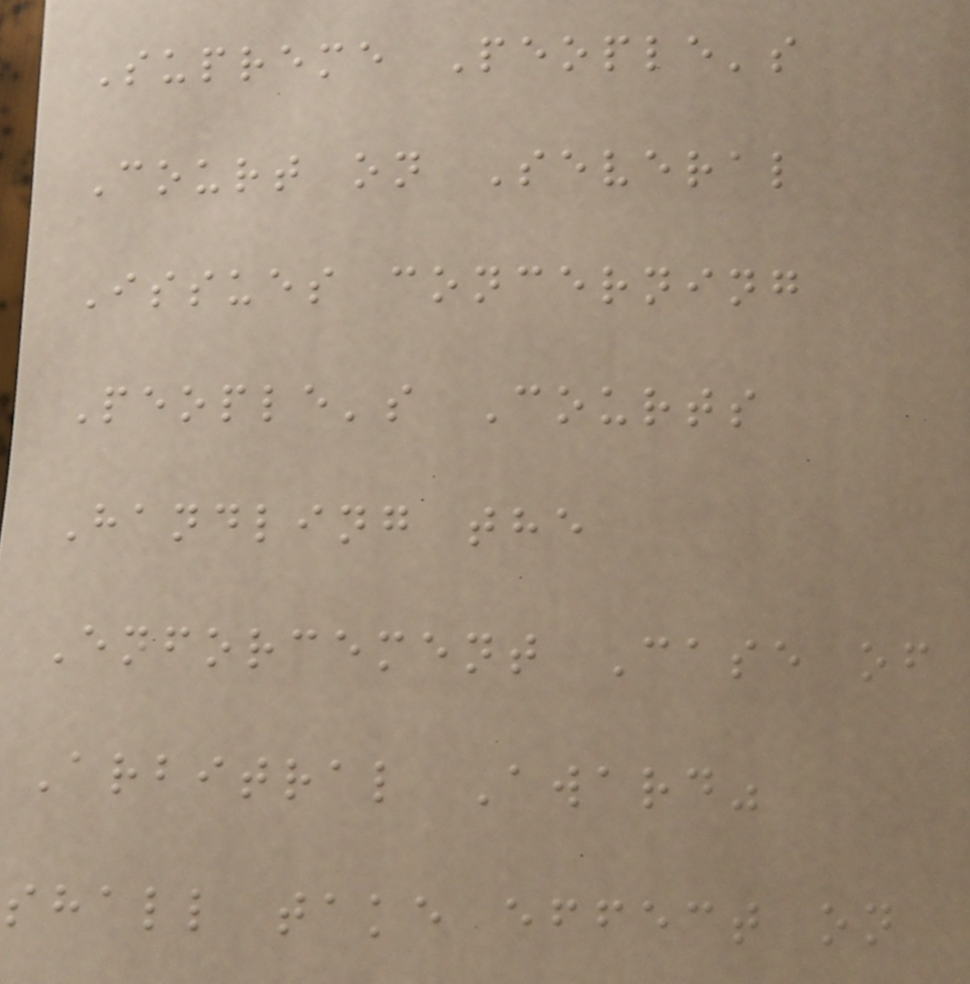Supreme People's
Court on Several
Issues concerning
People's Courts
Handling the
Enforcement Case of
Arbitral Award"
shall take effect on
